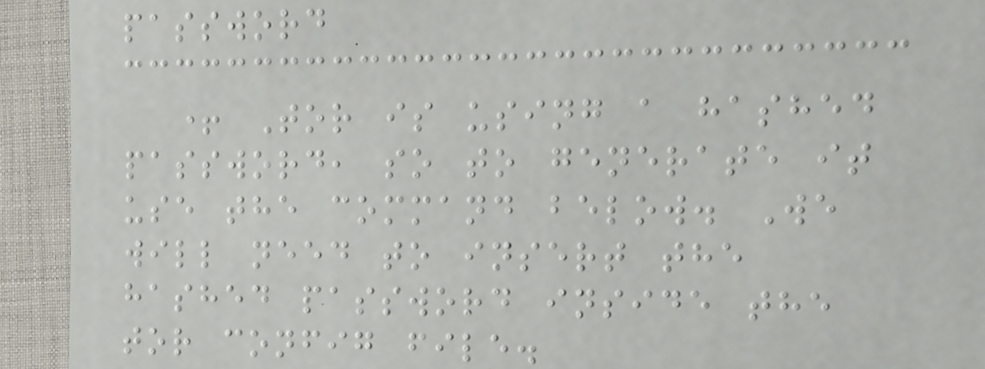password
+ Tor is using a hashed
password, so to generate it
use the command below. We
will need to insert the
hashed password inside the
tor config file.
